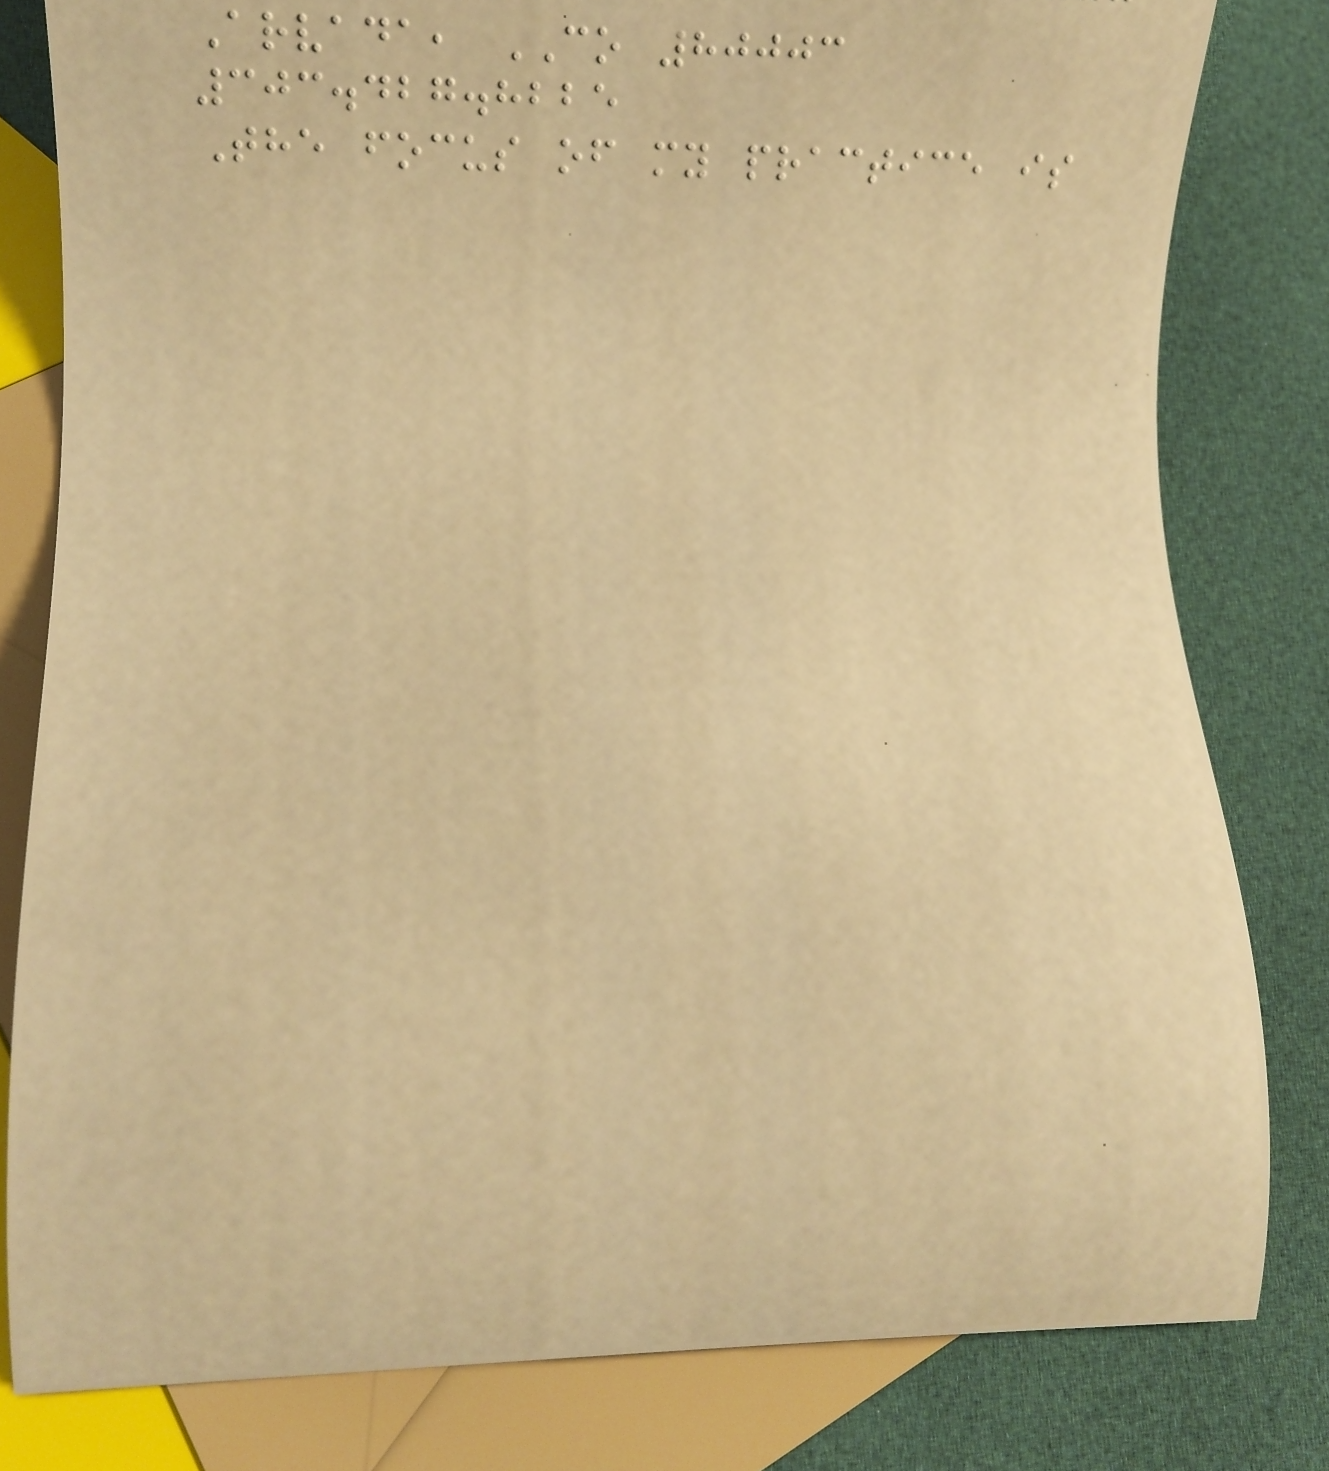Arvada, CO 80003
303.427.8225
The focus of my practice is
